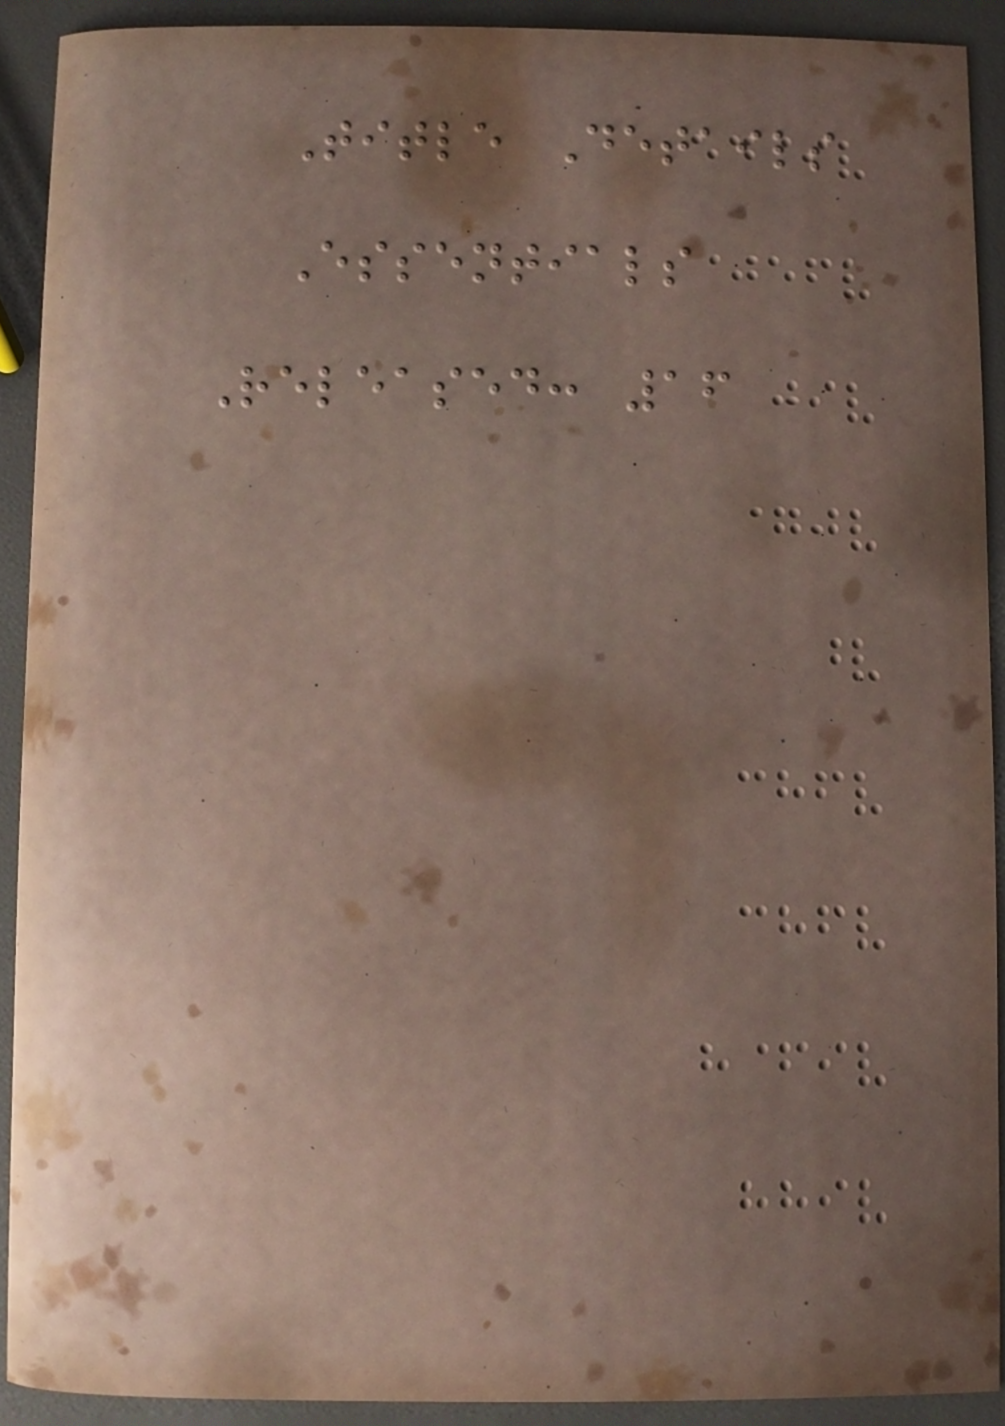Title Details
Essentials
Released: 16
